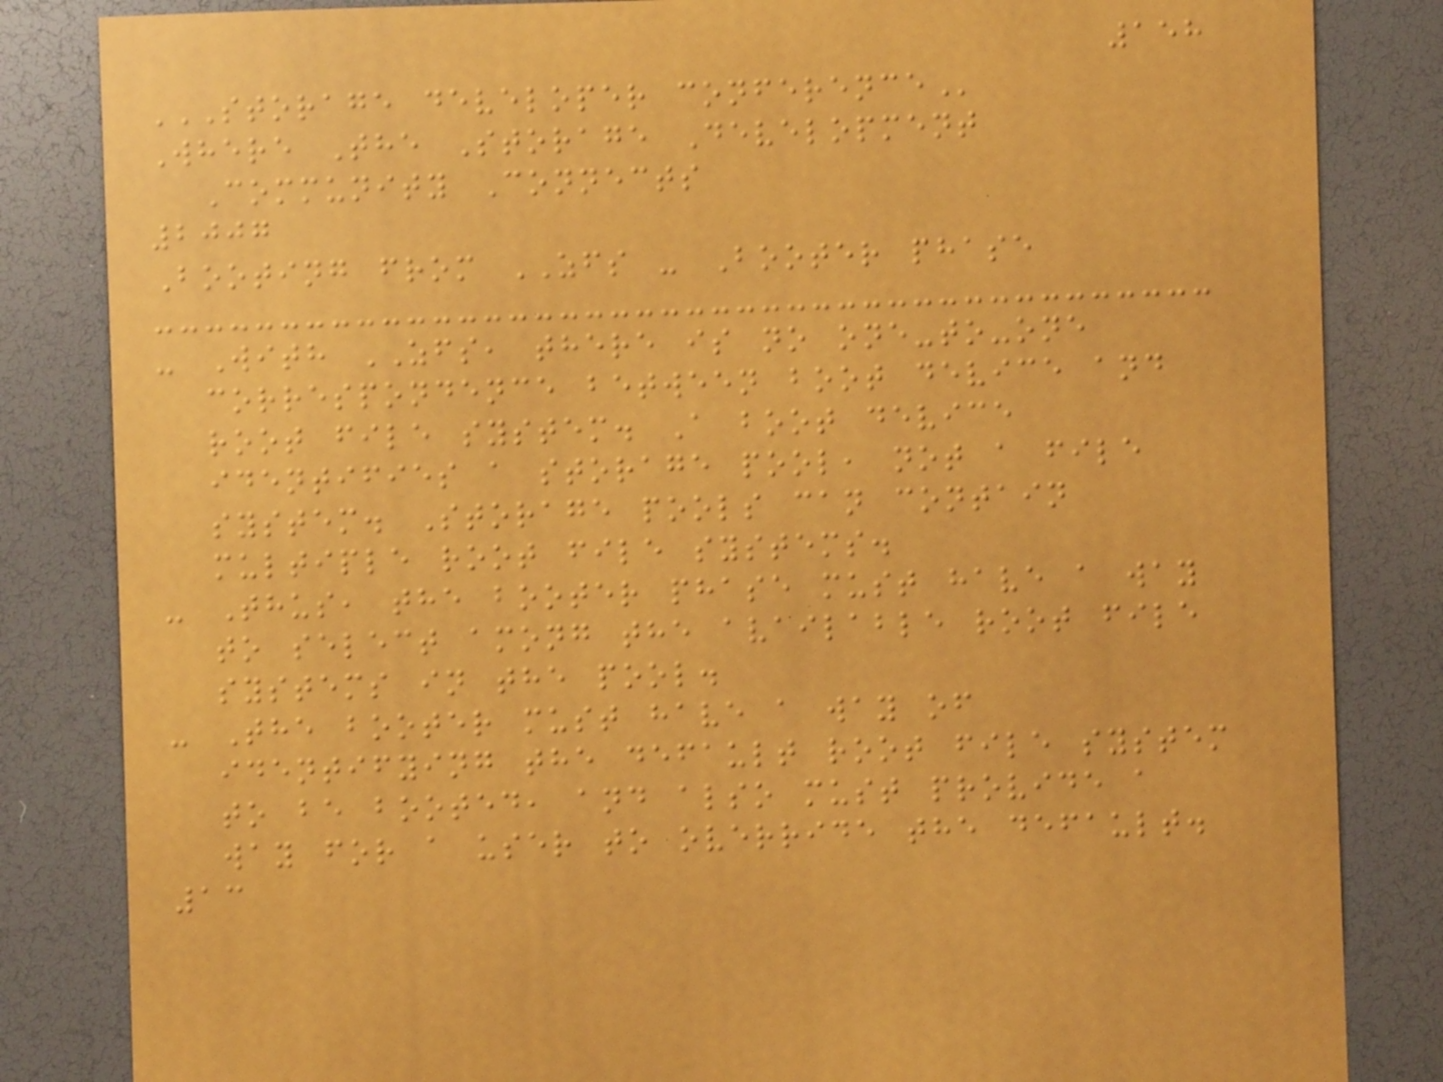158
STORAGE DEVELOPER CONFERENCE
Where The Storage Development
Community Connects
2007
Booting from ZFS - Booter phase
- With ZFS, there is no one-to-one
correspondence between boot device and
root file system. A boot device
identifies a storage pool, not a file
system. Storage pools can contain
multiple root file systems.
- Thus, the booter phase must have a way
to select among the available root file
systems in the pool.
- The booter must have a way of
identifying the default root file system
to be booted, and also must provide a
way for a user to override the default.
13
